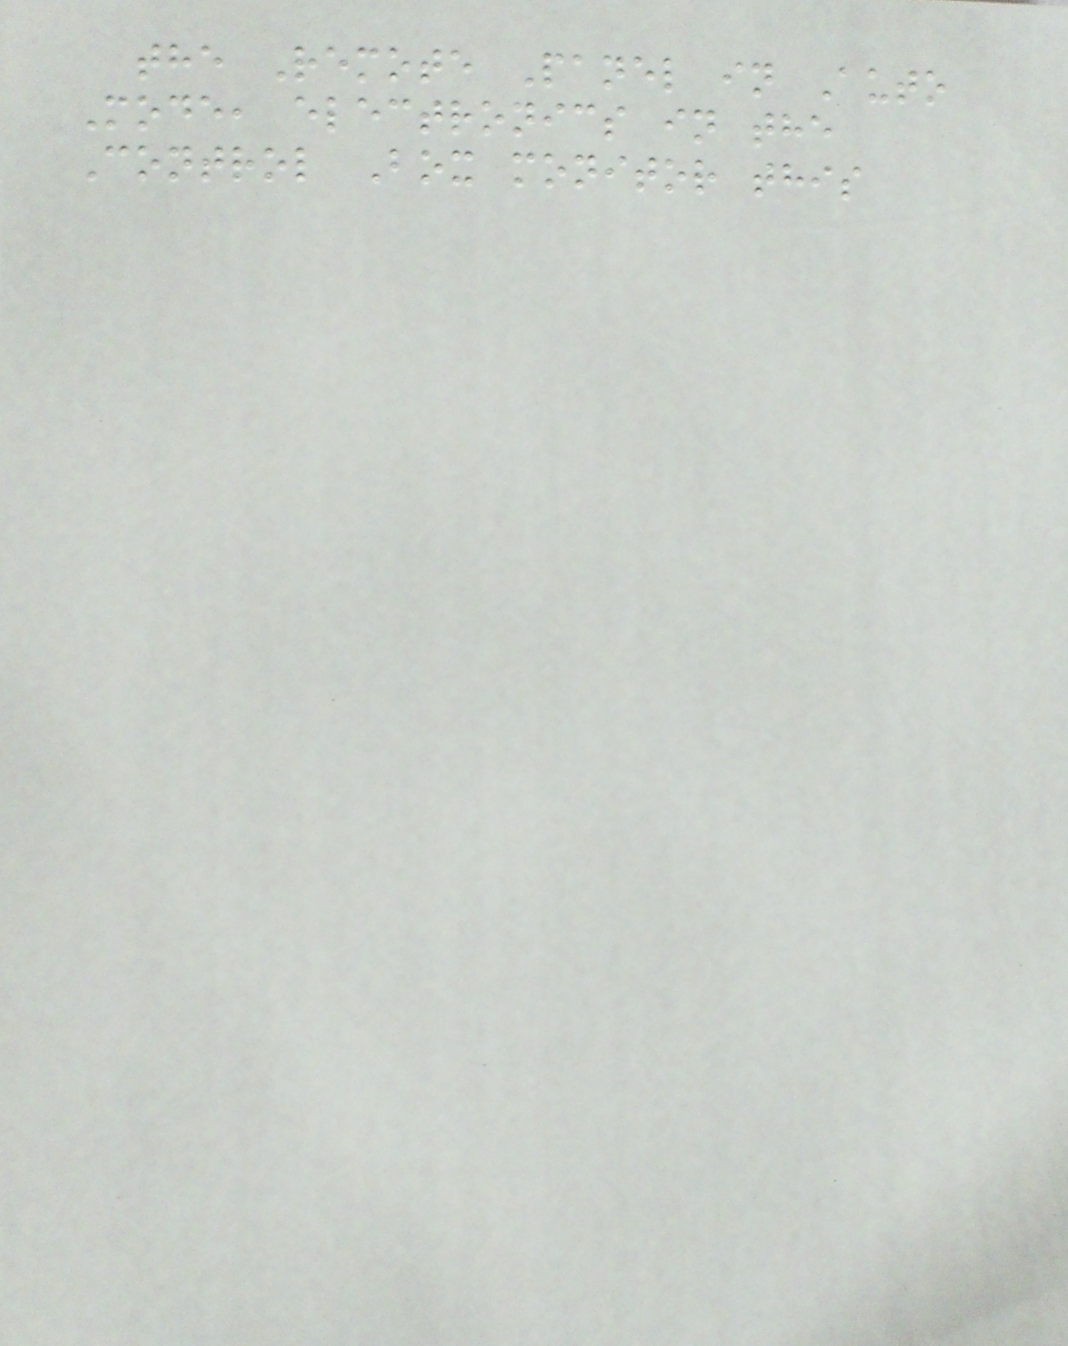the Remote Panel in Auto
Mode, electronics in the
Control Box monitor this
